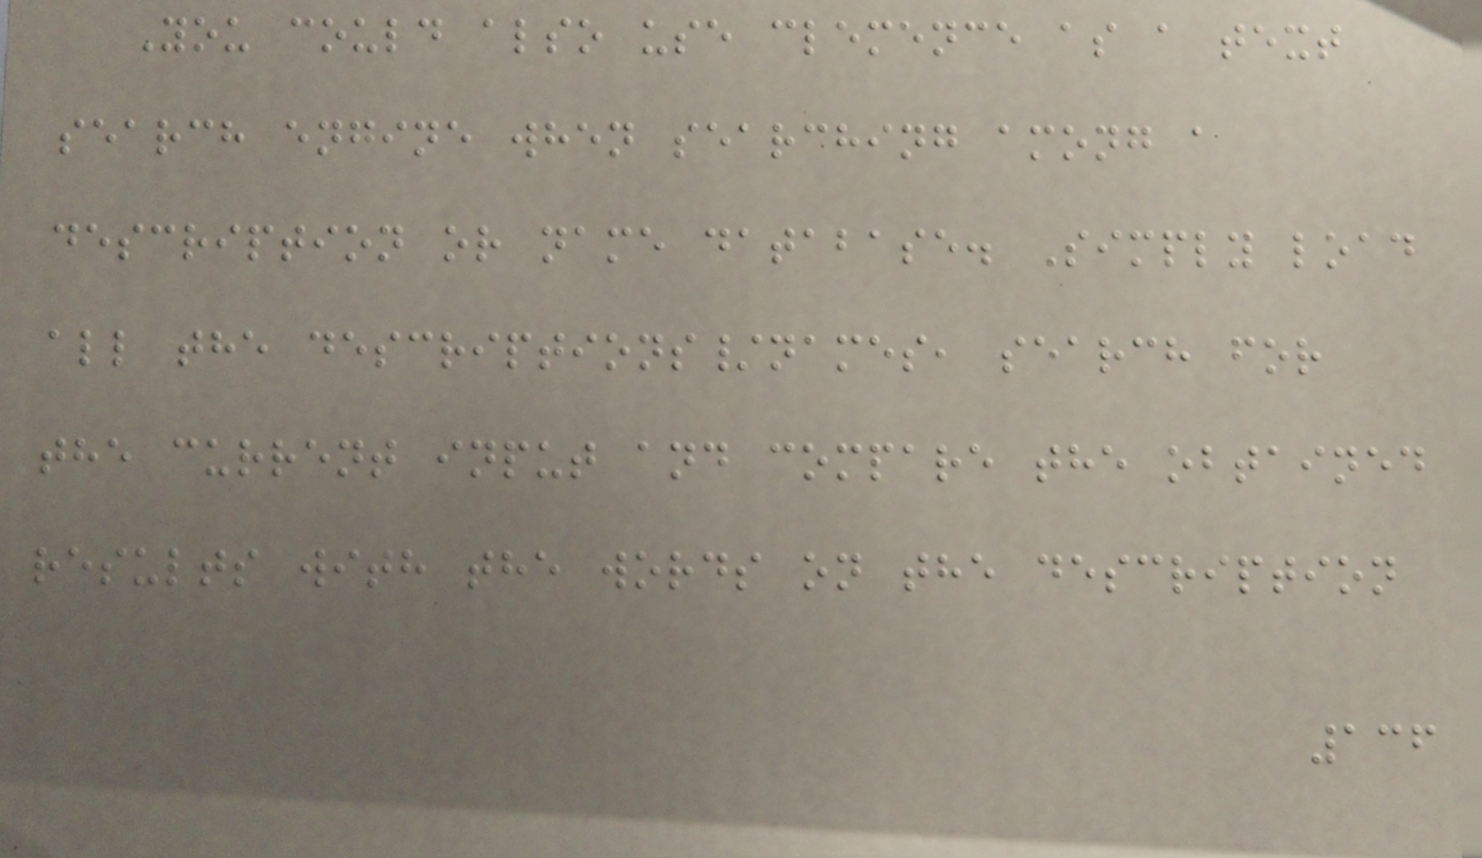You could also use clemence as a text
search engine when searching among a
description or name database. Simply load
all the descriptions/names, search for
the current input and compare the obtained
results with the words on the description
136
